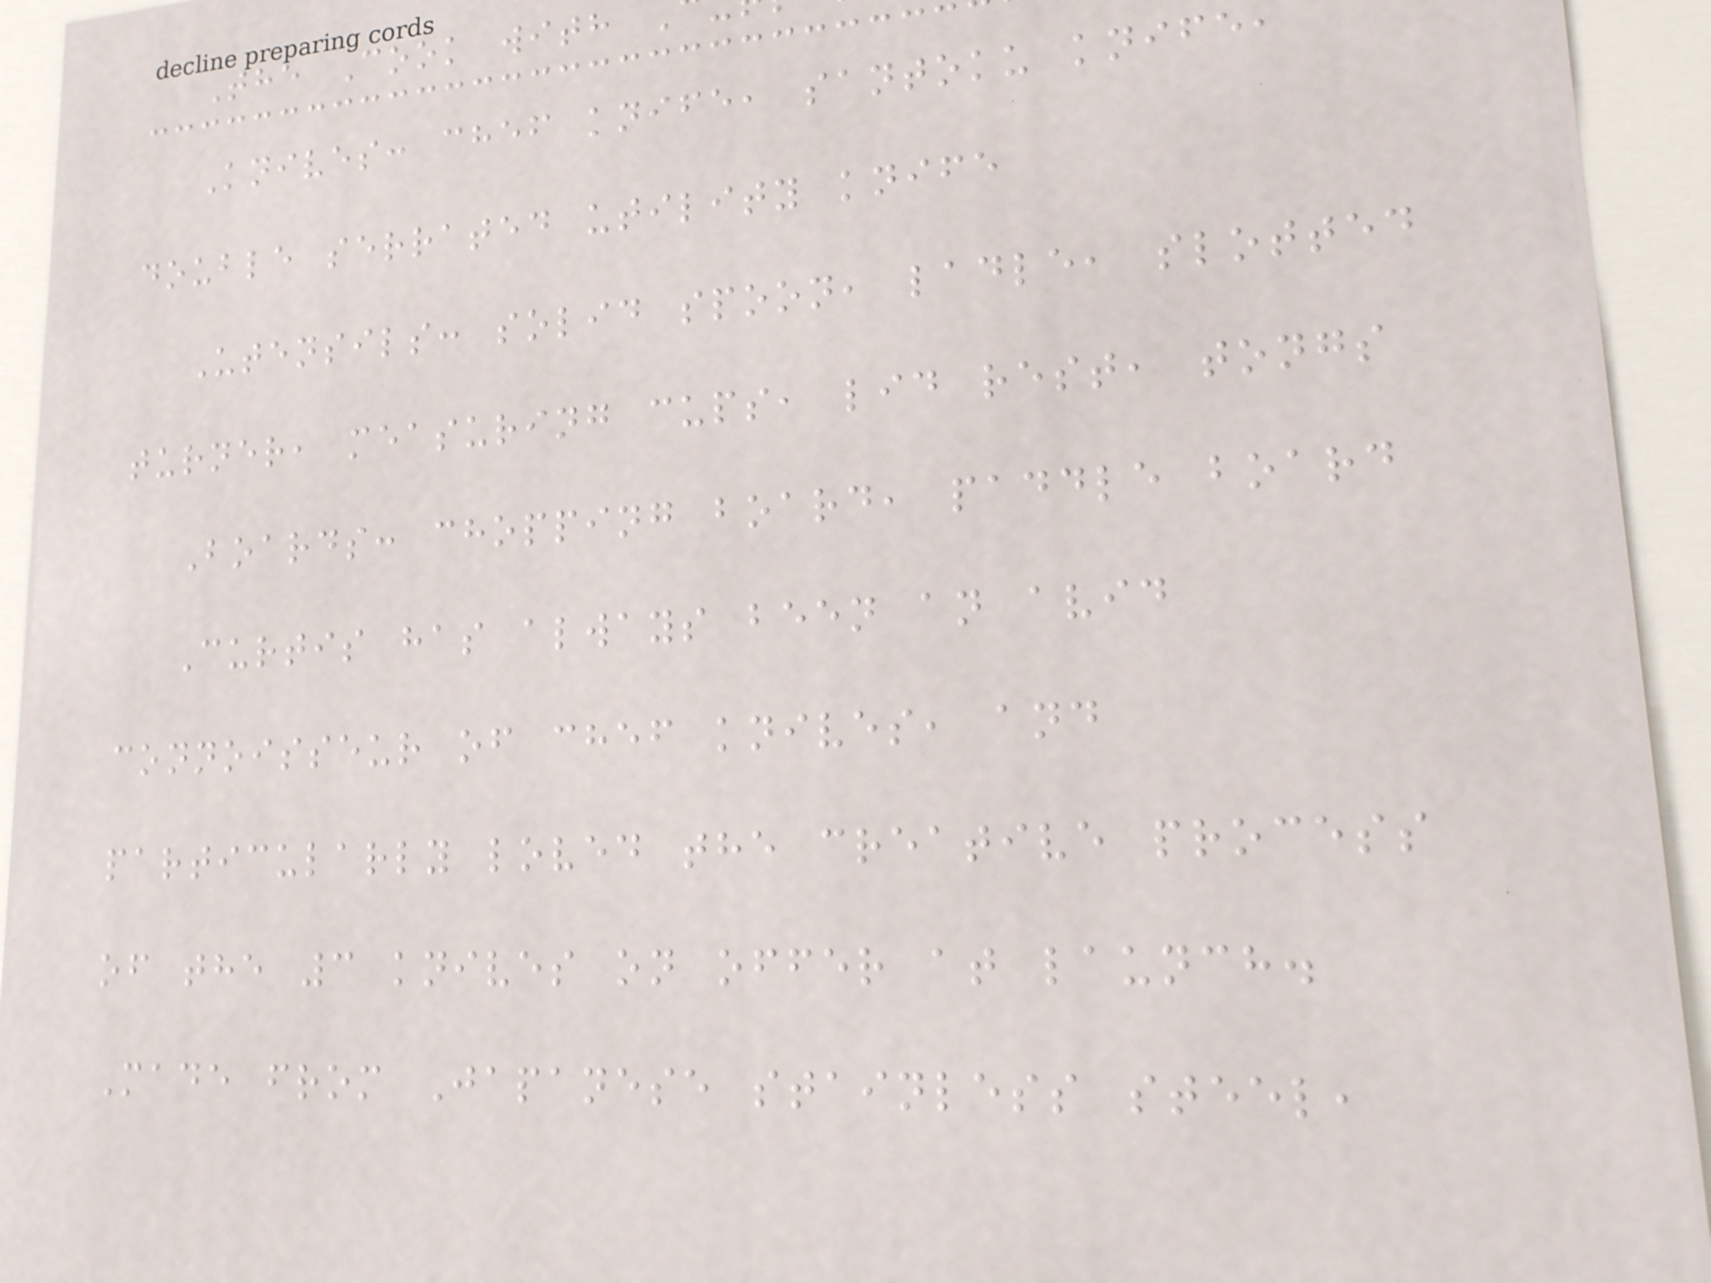The Cook with
Knives: chef knife, santoku knife,
double serrated utility knife
Utensils: solid spoon, ladle, slotted
turner, measuring cups, lid rest, tongs
Boards: chopping board, paddle board
Curtis has always been an avid
connoisseur of chef knives, and
particularly loved the creative process
of the 3 knives on offer at launch.
Made from Japanese stainless steel,
